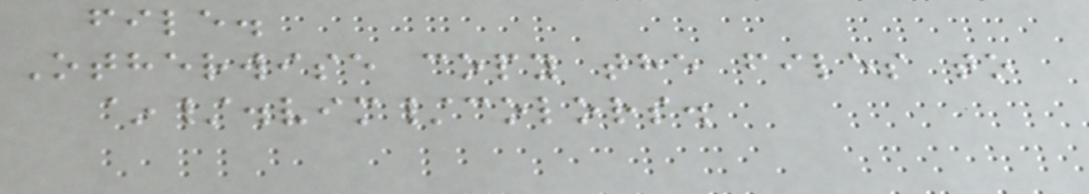file.
Otherwise copy the files to
~/.vim/colors.
